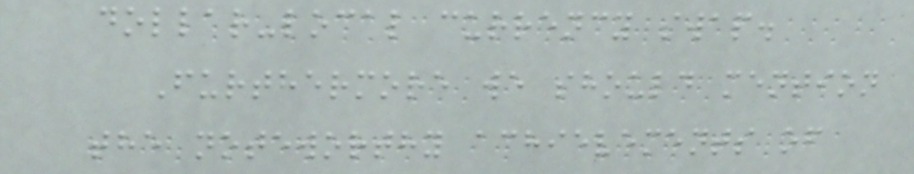dollar-local currency swap.
Furthermore we should mention
the noteworthy achievements of
